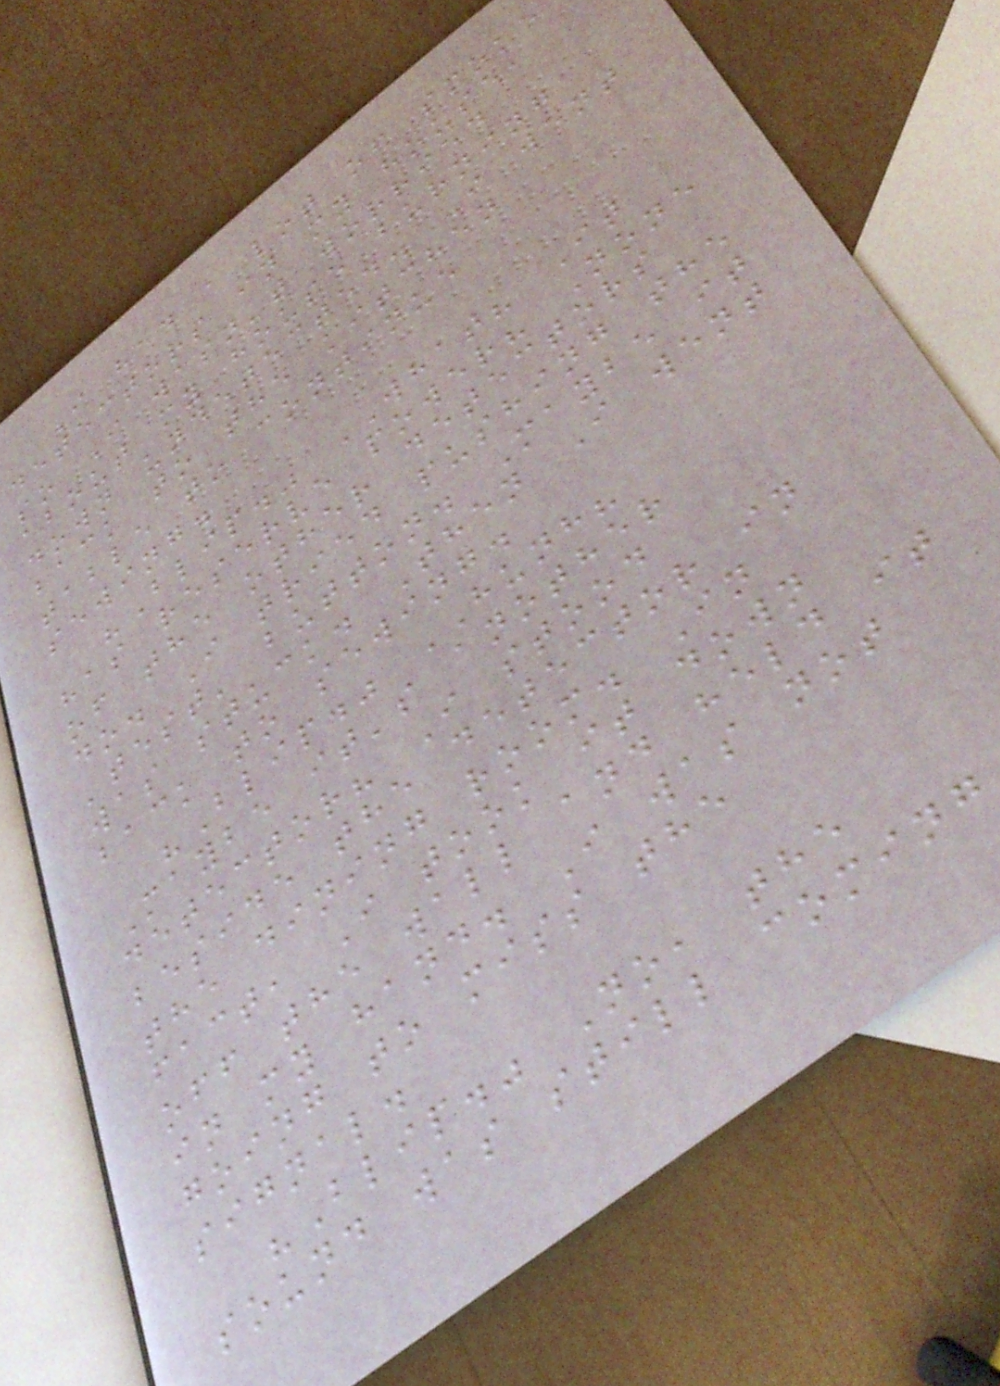I had a lot of smoke
detectors in my house,
so I wasn't worried
about my house burning
down undetected. I went
back to the kitchen
table to continue
sewing.
"Blip." WHAT? It
has reserve power? None
of the other detectors
do. I tried pushing the
'test' button. Maybe it
was stuck. Then I went
back to sewing.
"Blip." HUNH?
Maybe it's another
detector? I stood
beside the detector in
the dining room. In
fact, I took it down
off the wall and held it
in my hand. I was not
going to miss the
signal.
"Blip." No, the
sound was still coming
